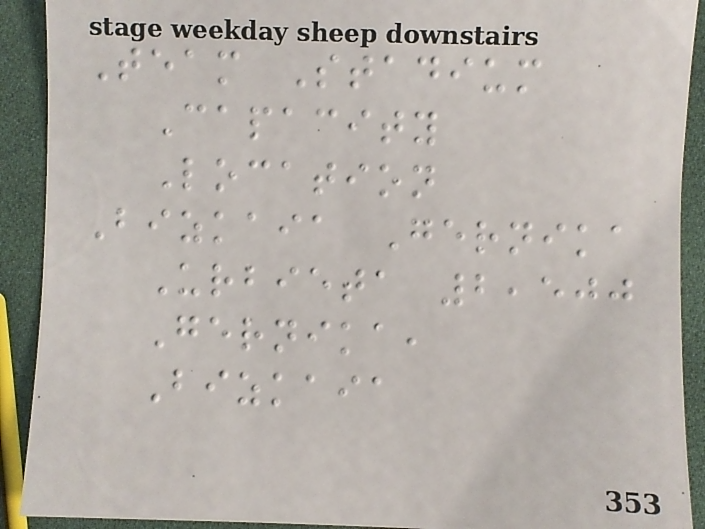Team Stadium
Capacity
Location
Bizkaia Gernika
Urbieta 2,500
Gernika,
Bizkaia
